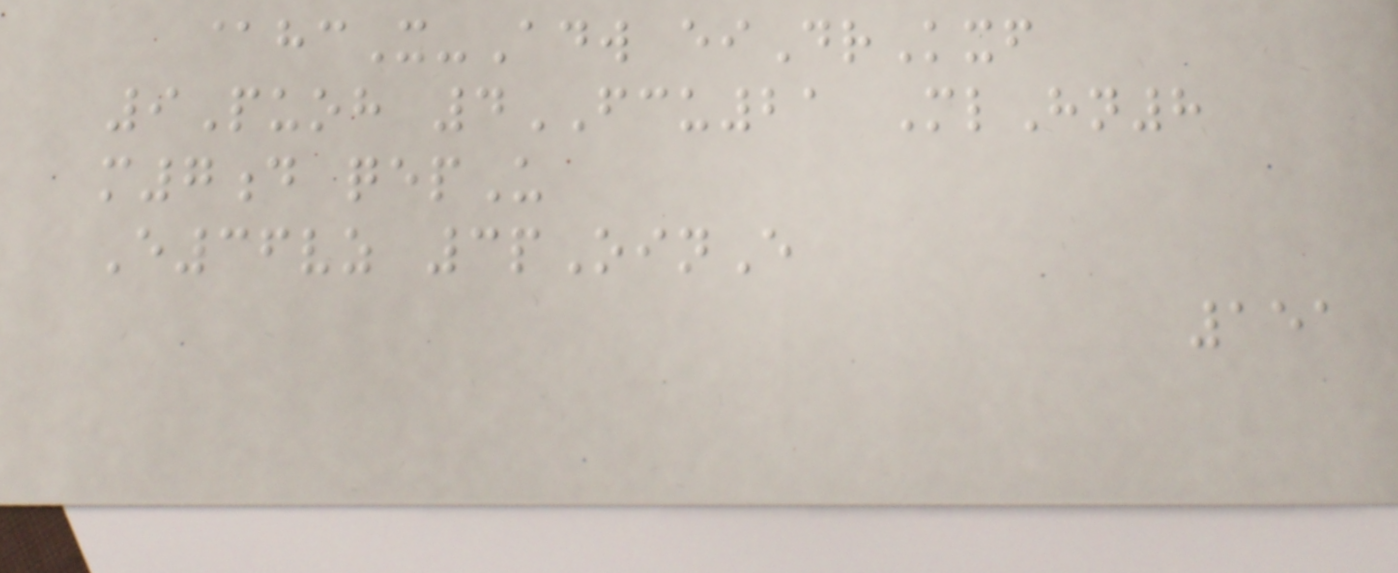@hcX-Adw eiDrKxf
9Puoh 4FCU21 MlHn8
m7d qepU
E36vz 3pOinE
151
